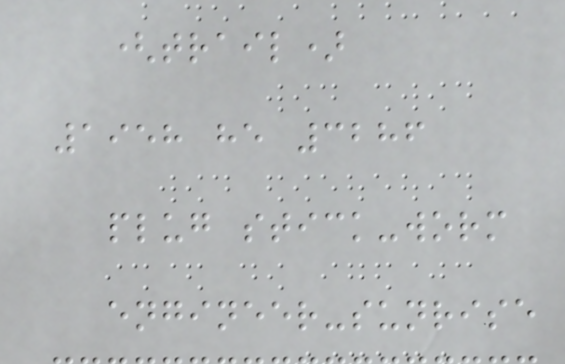(trail)
1958 he 3286
plug stick-worm
engineer-sunrise
